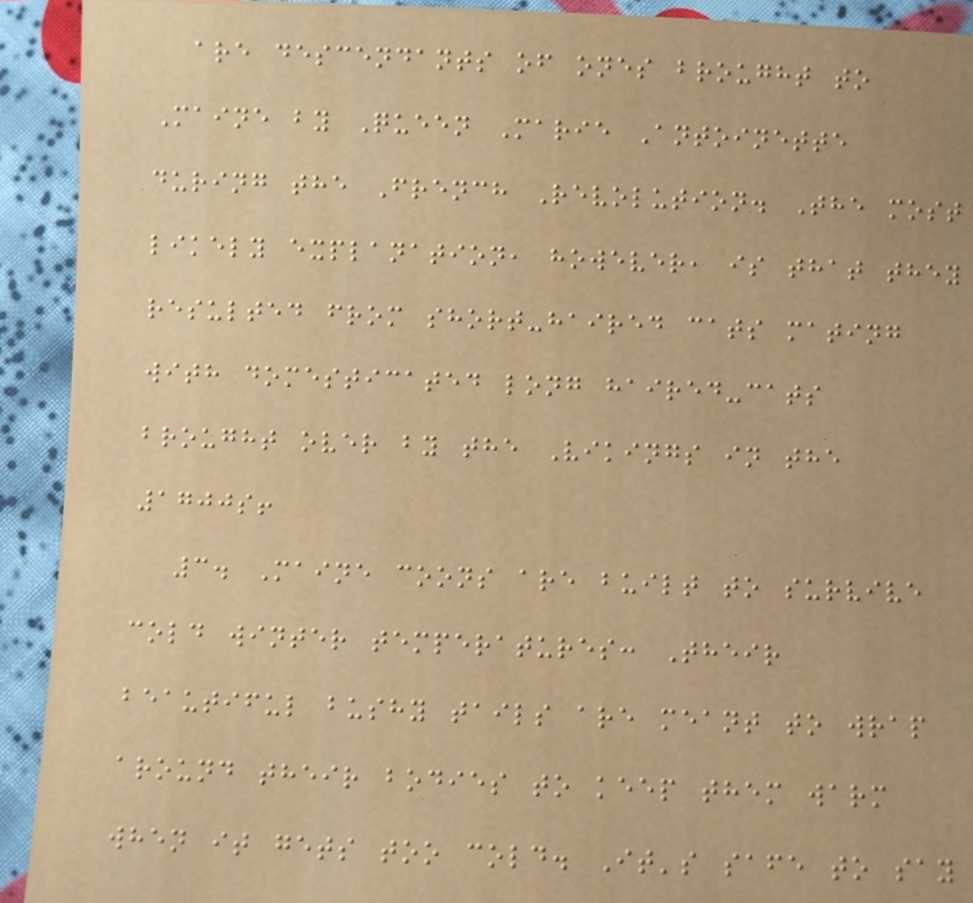are descendants of ones brought to
Maine by Queen Marie Antoinette
during the French Revolution. The most
likely explanation, however, is that they
resulted from short-haired cats mating
with domesticated long haired-cats
brought over by the Vikings in the
1700s!
3. Maine coons are built to survive
cold winter temperatures: Their
beautiful bushy tails are meant to wrap
around their bodies to keep them warm
when it gets too cold. It's safe to say
